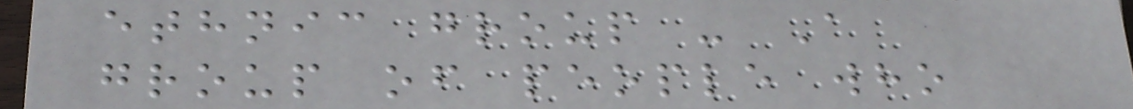ethnic group - A
group of people who
